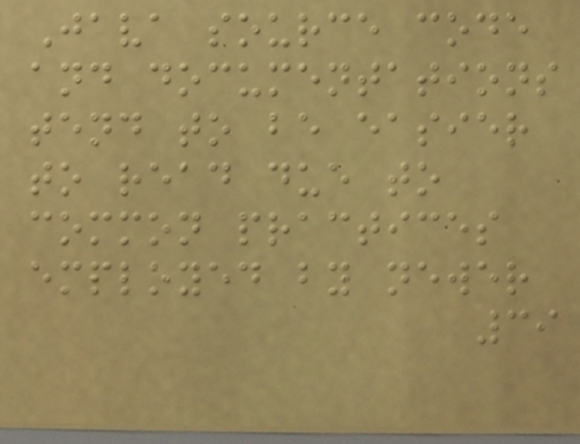Java source code
and documentations
tend to be easier
to read due to
common practices
employed by newer
39
